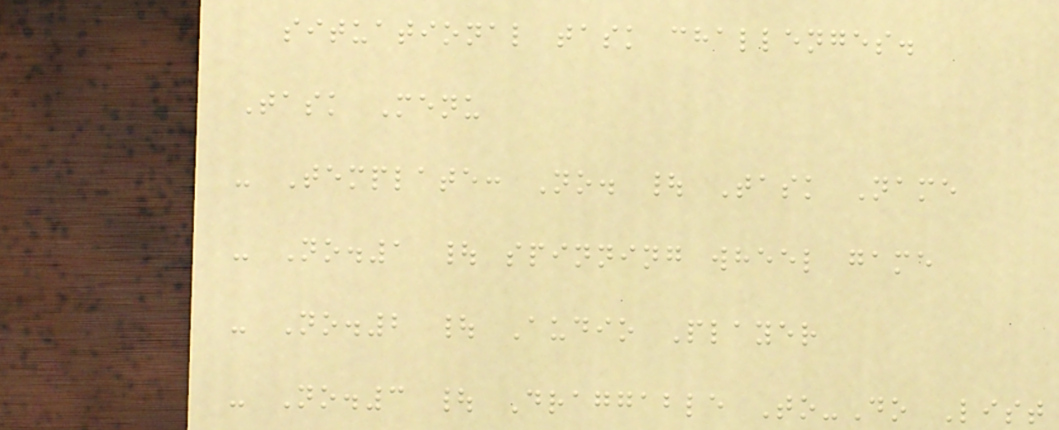situational task challenges.
Task Menu
- Template: No. | Task Name
- No.1 | spinning wheel game
- No.2 | Audio Player
- No.3 | Draggable To-Do List
